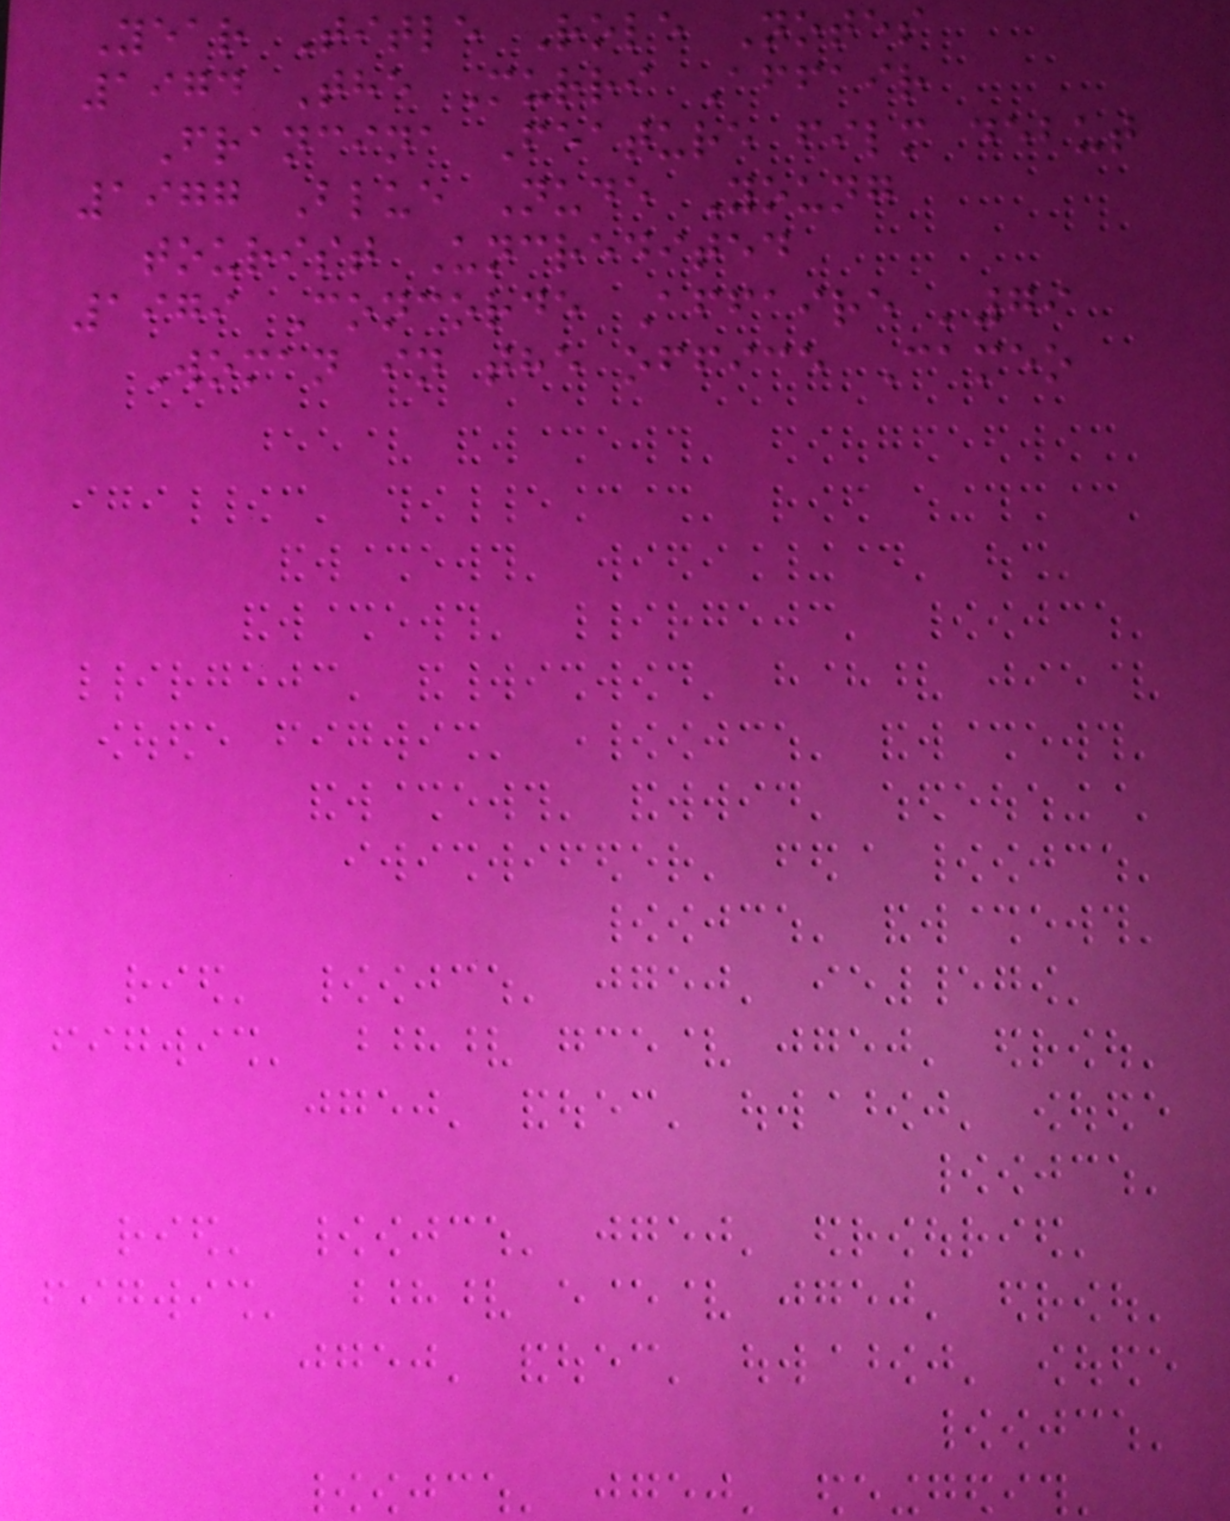Year Title Role Notes
1974 The Murri Affair
Francina Feature film debut
1977 Blue Nude Young
tourist Uncredited
1979 Concorde Affaire '79
Woman in the office Cameo
